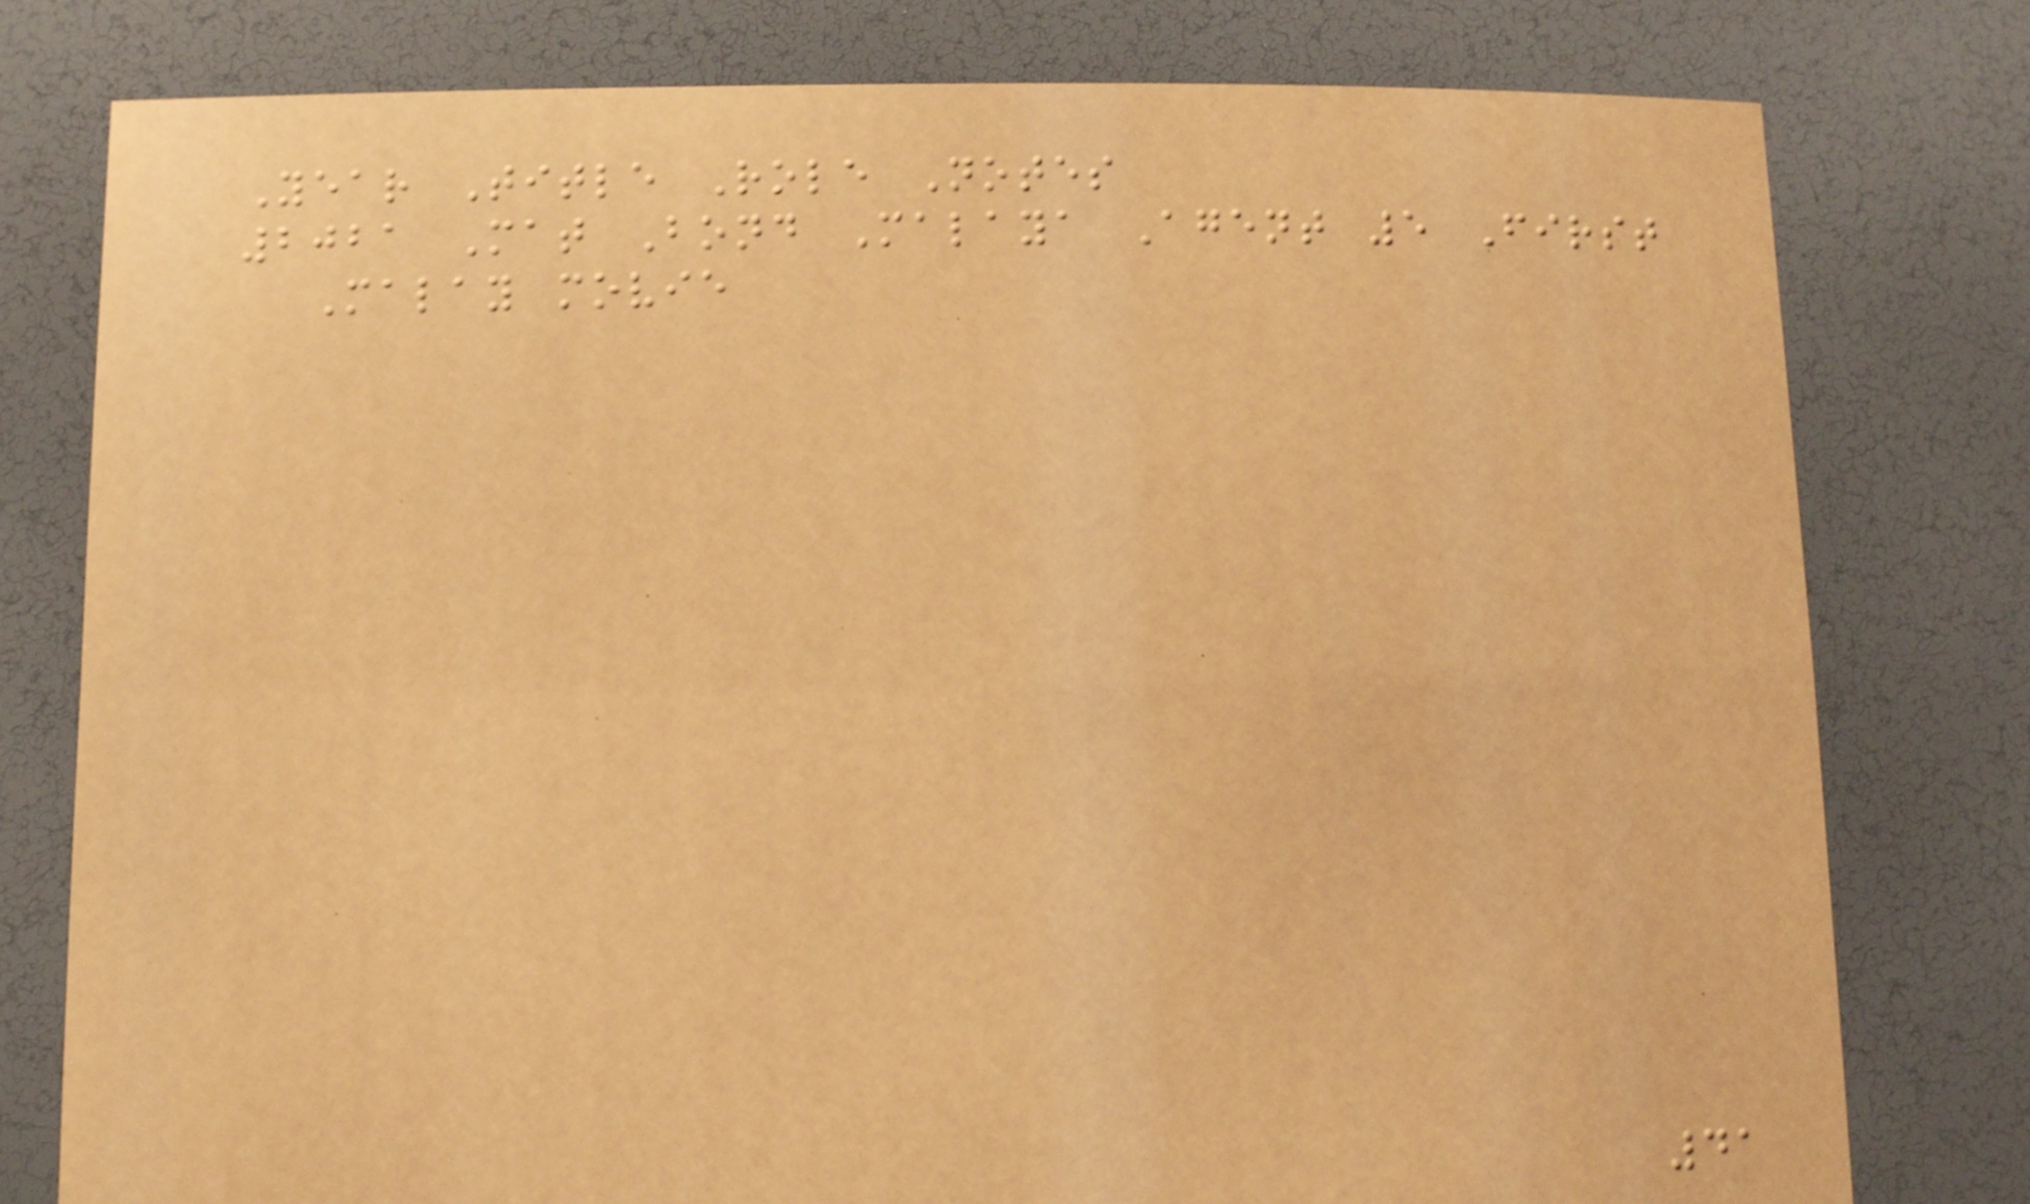Year Title Role Notes
2021 Mat Bond Malaya Agent 5 First
Malay movie
41
